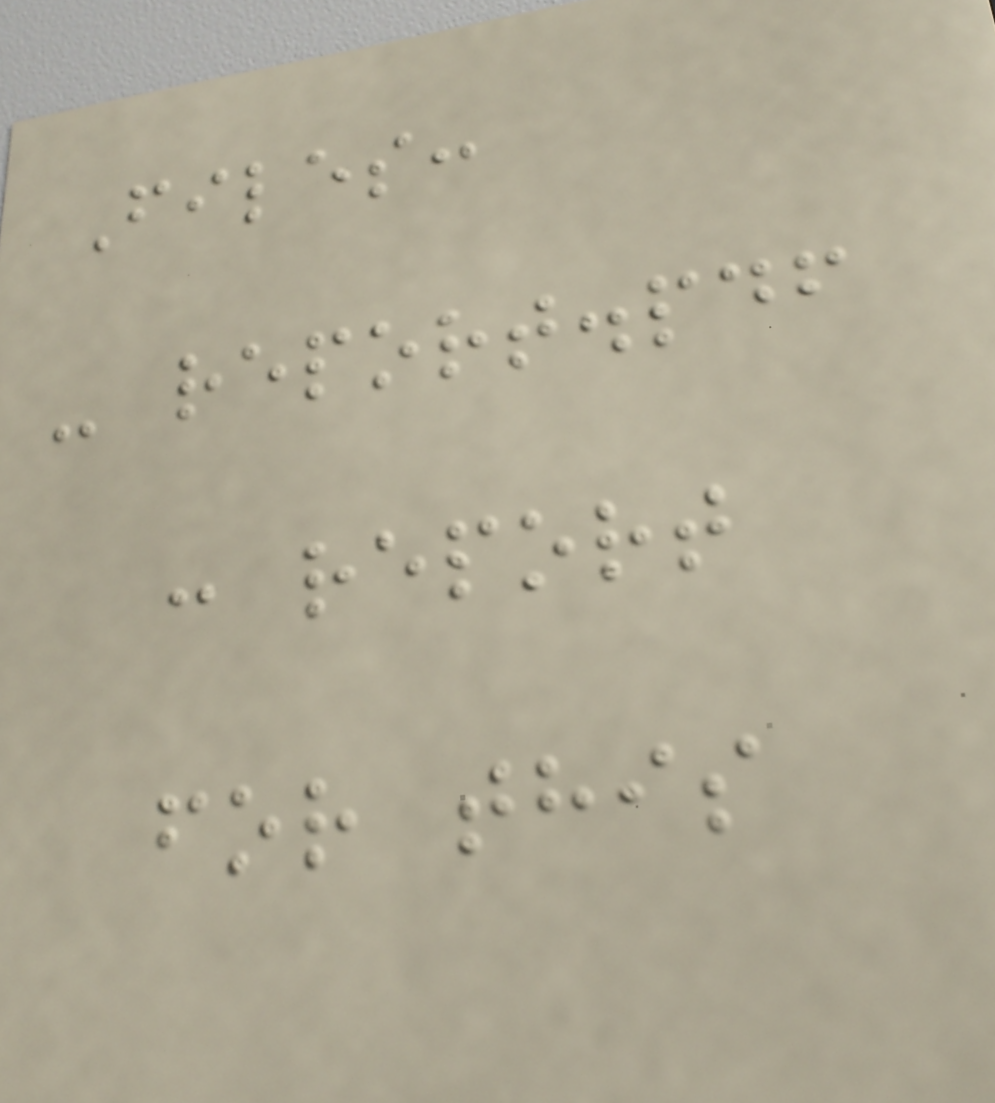Files:
- report.pdf
: report
for this
